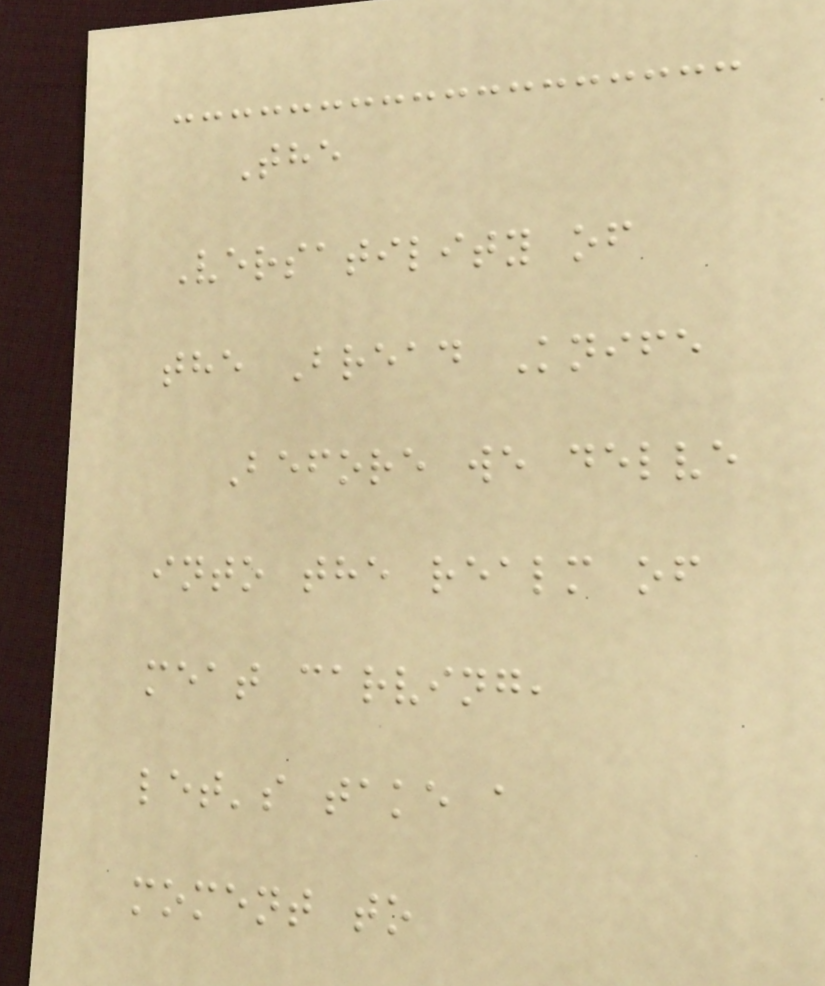The
Versatility of
the Bread Knife
Before we delve
into the realm of
meat carving,
let's take a
moment to
